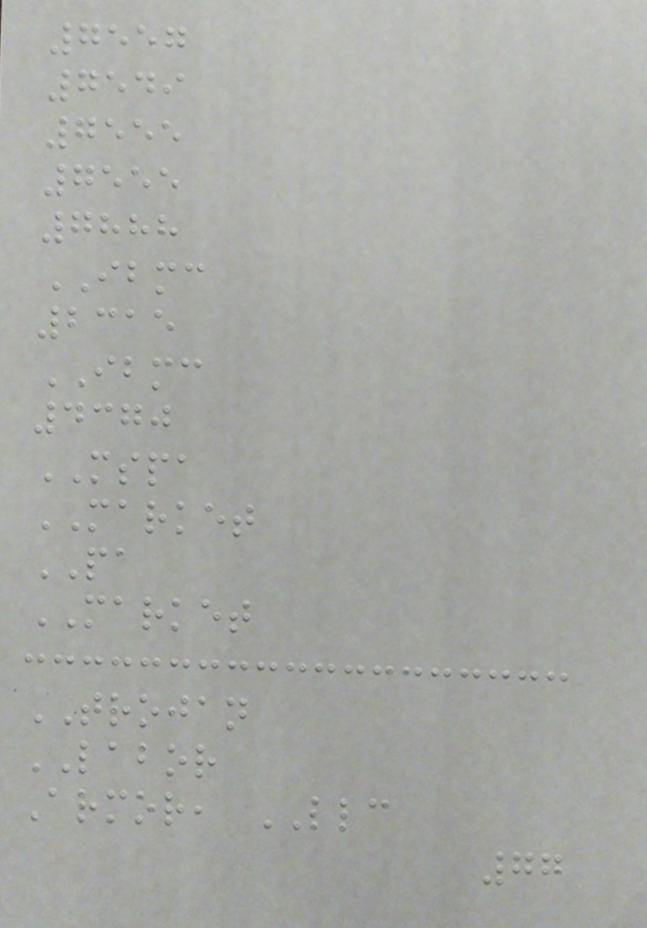7557
7549
7555
7555
7888
IBMC
2315
IBMC
4370
MSPA
MARKET
PA
MARKET
TROJAN
LABOR
Armor, LLC
77
